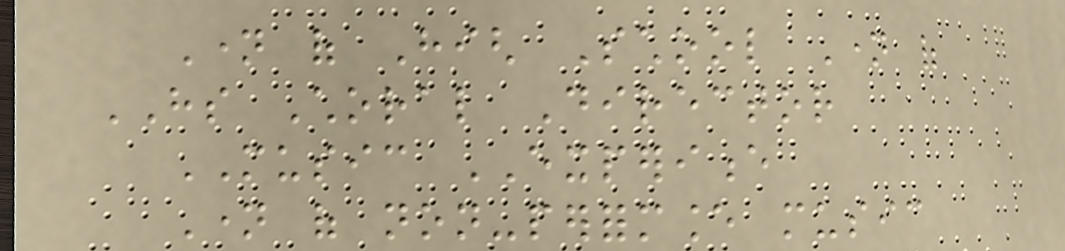Name of High School Name of
HS Choral Director
MUSIC EXPERIENCE
Name of non-performance music
